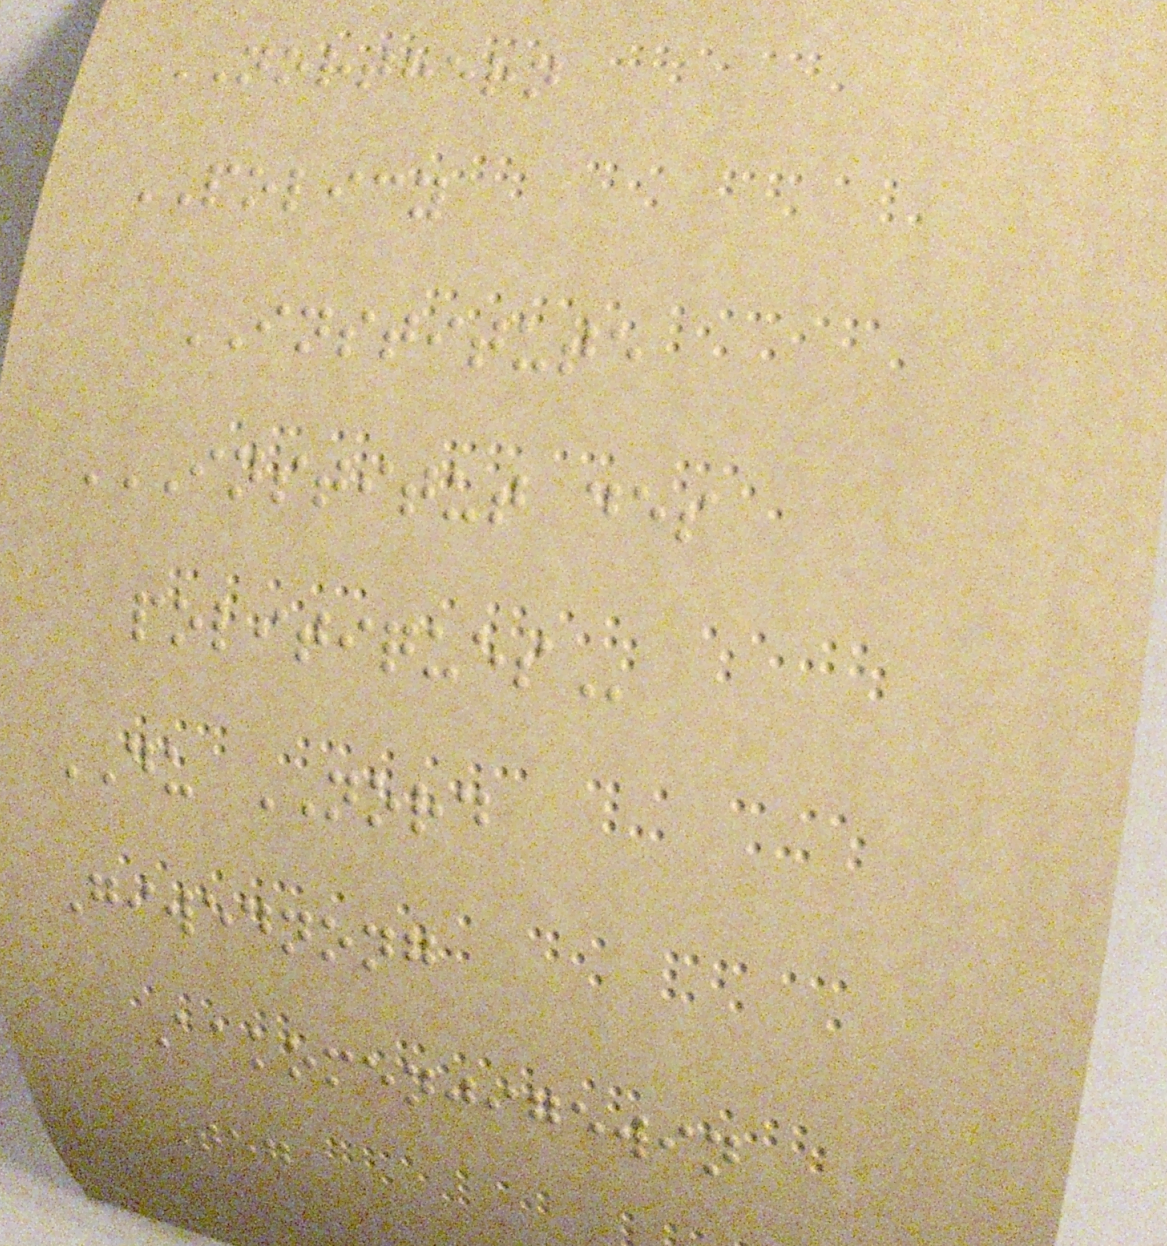NORTHERN
POLICY
INSTITUTE
INSTITUT DES
POLITIQUES
DU NORD
Giwednong
Aakomenjigewin
Teg
